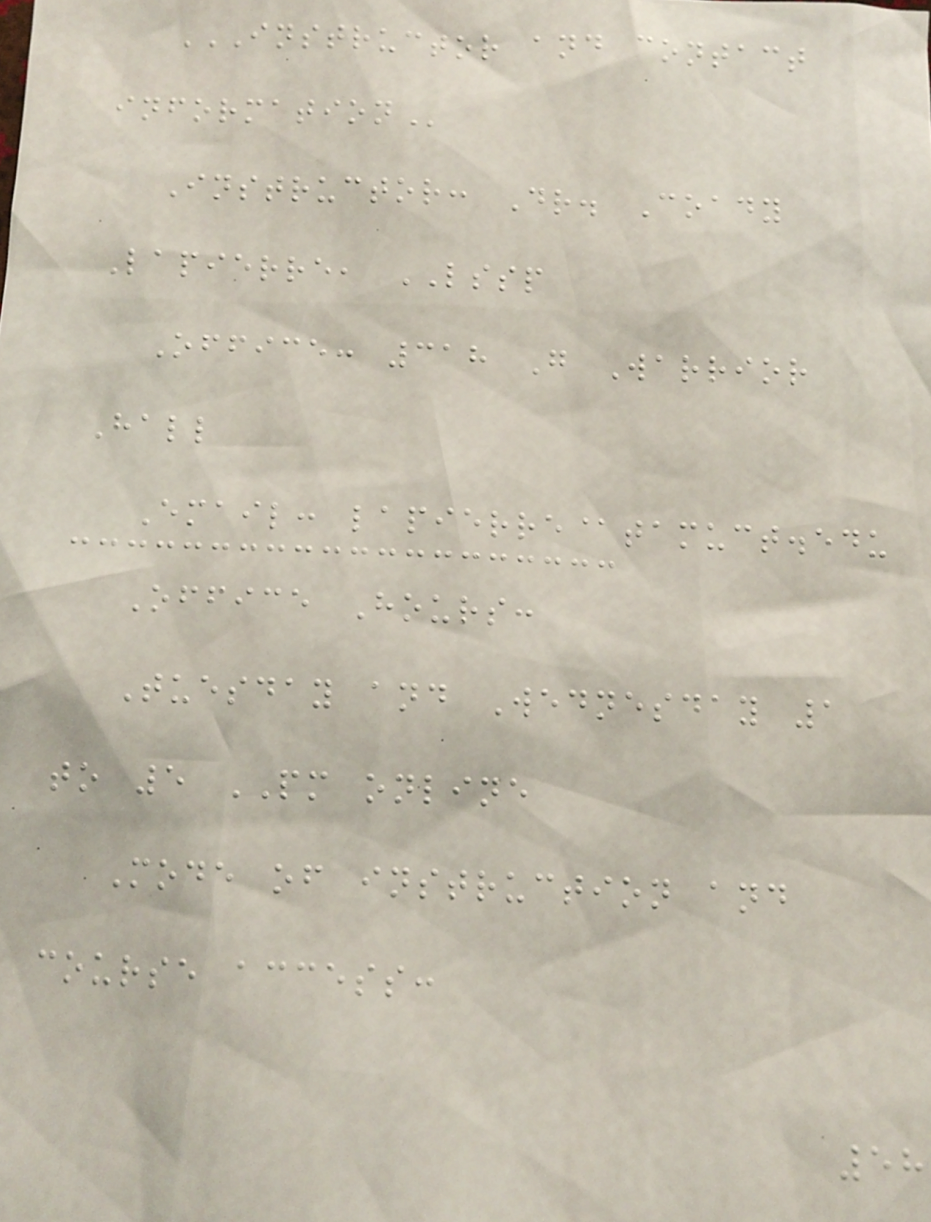INSTRUCTOR AND CONTACT
INFORMATION
Instructor: Dr. Coady
Lapierre, LSSP
Office: 318 G Warrior
Hall
Email: lapierre@tamuct.edu
Office Hours:
Tuesday and Wednesday 1
to 5 PM online
Mode of instruction and
course access:
58
